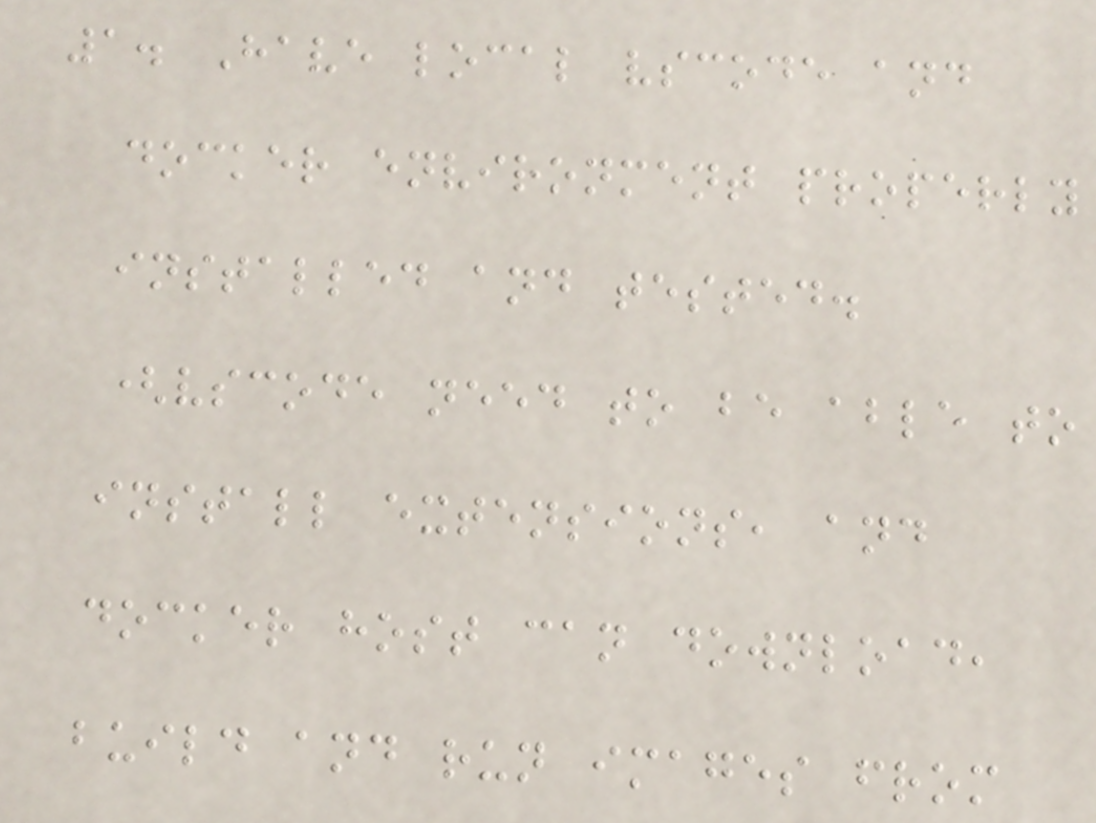1. Have local vscode and
docker environment properly
installed and tested.
(vscode need to be able to
install extensions, and
docker host can download,
build and run images from
